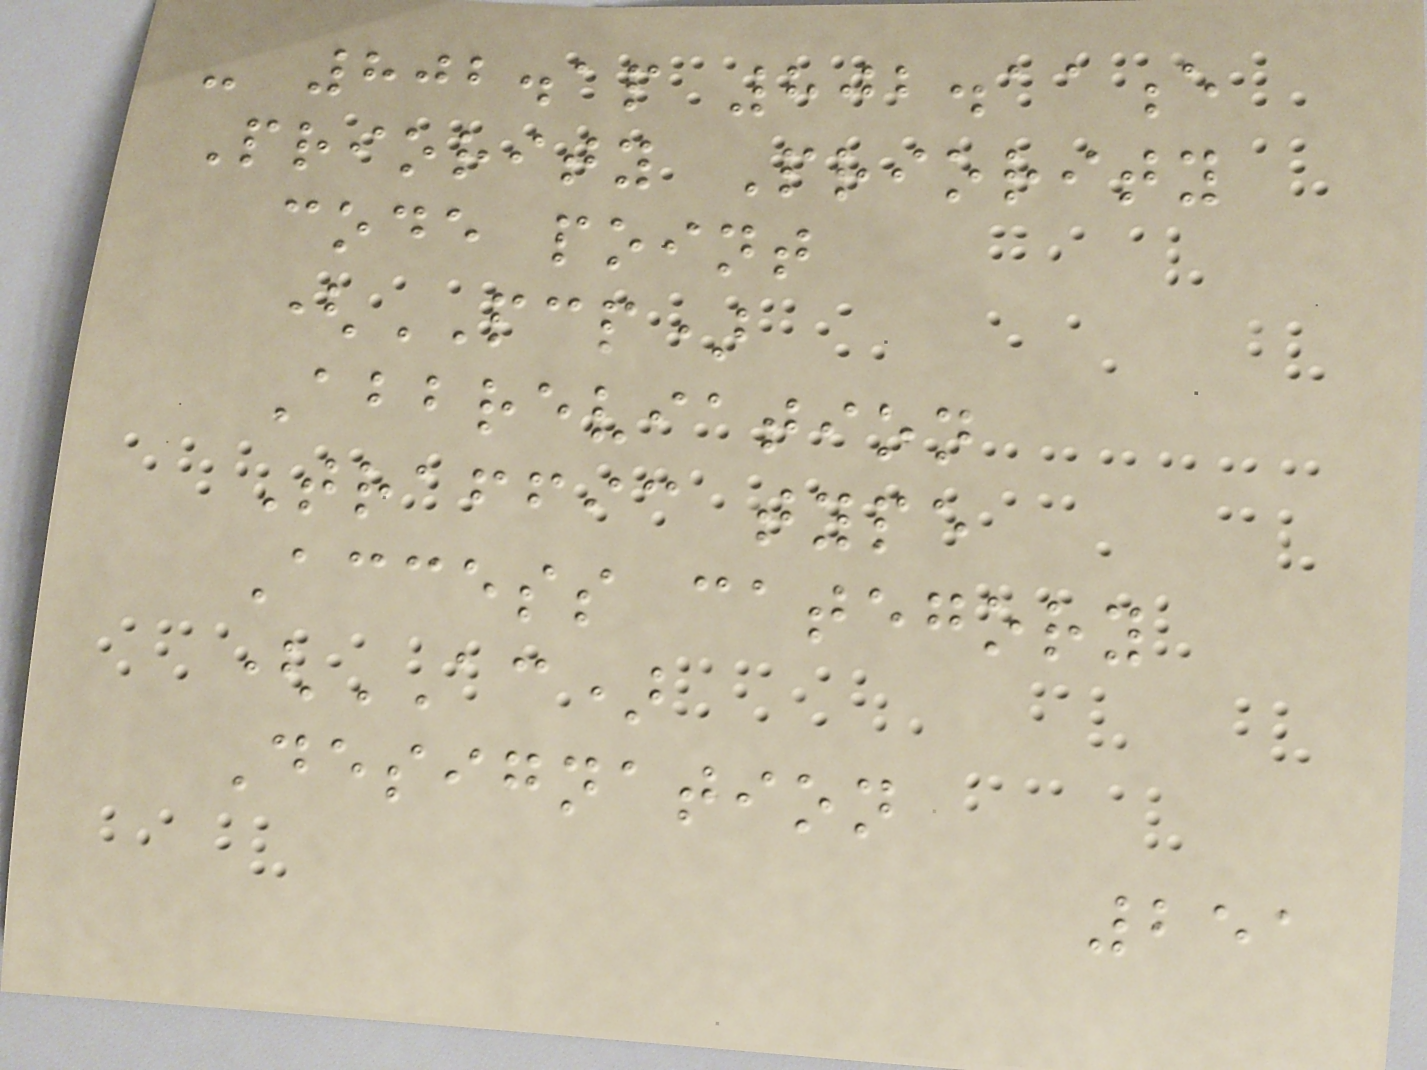- 802.1p 802.11e
Priority Priority
code point
(PCP)
Abbreviation
Traffic type
Access category
(AC)
Designation
251
